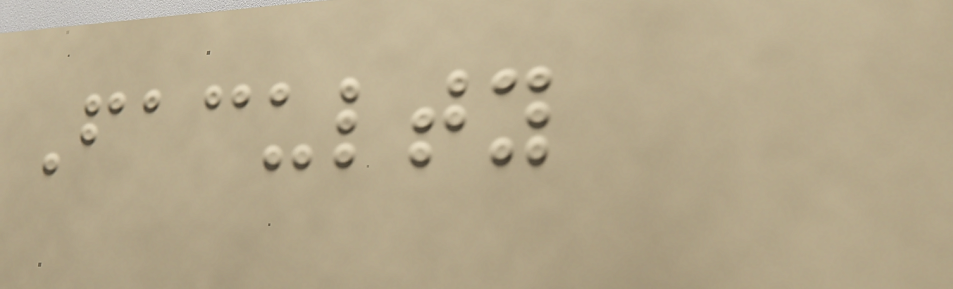Faculty
